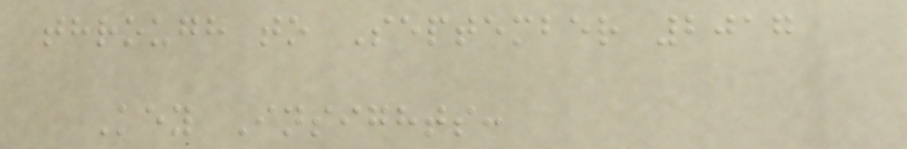through to September 2017
Key Insights:
